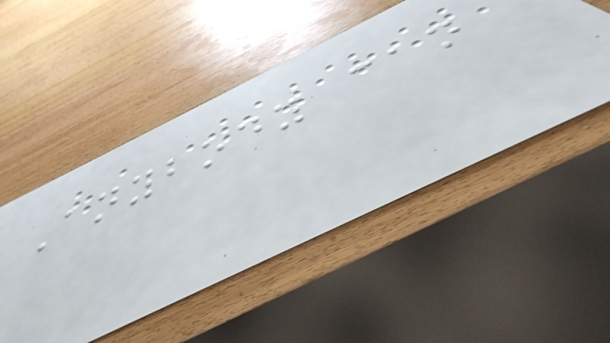Anybody can
